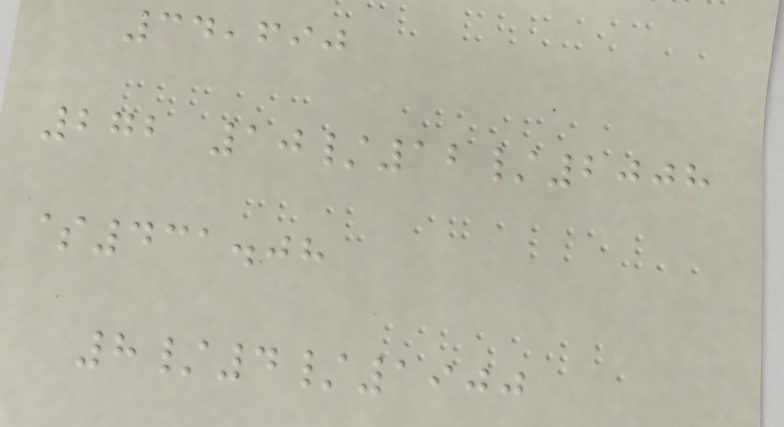34,690
272 10/12/2008
$431.08
8/4/1900
